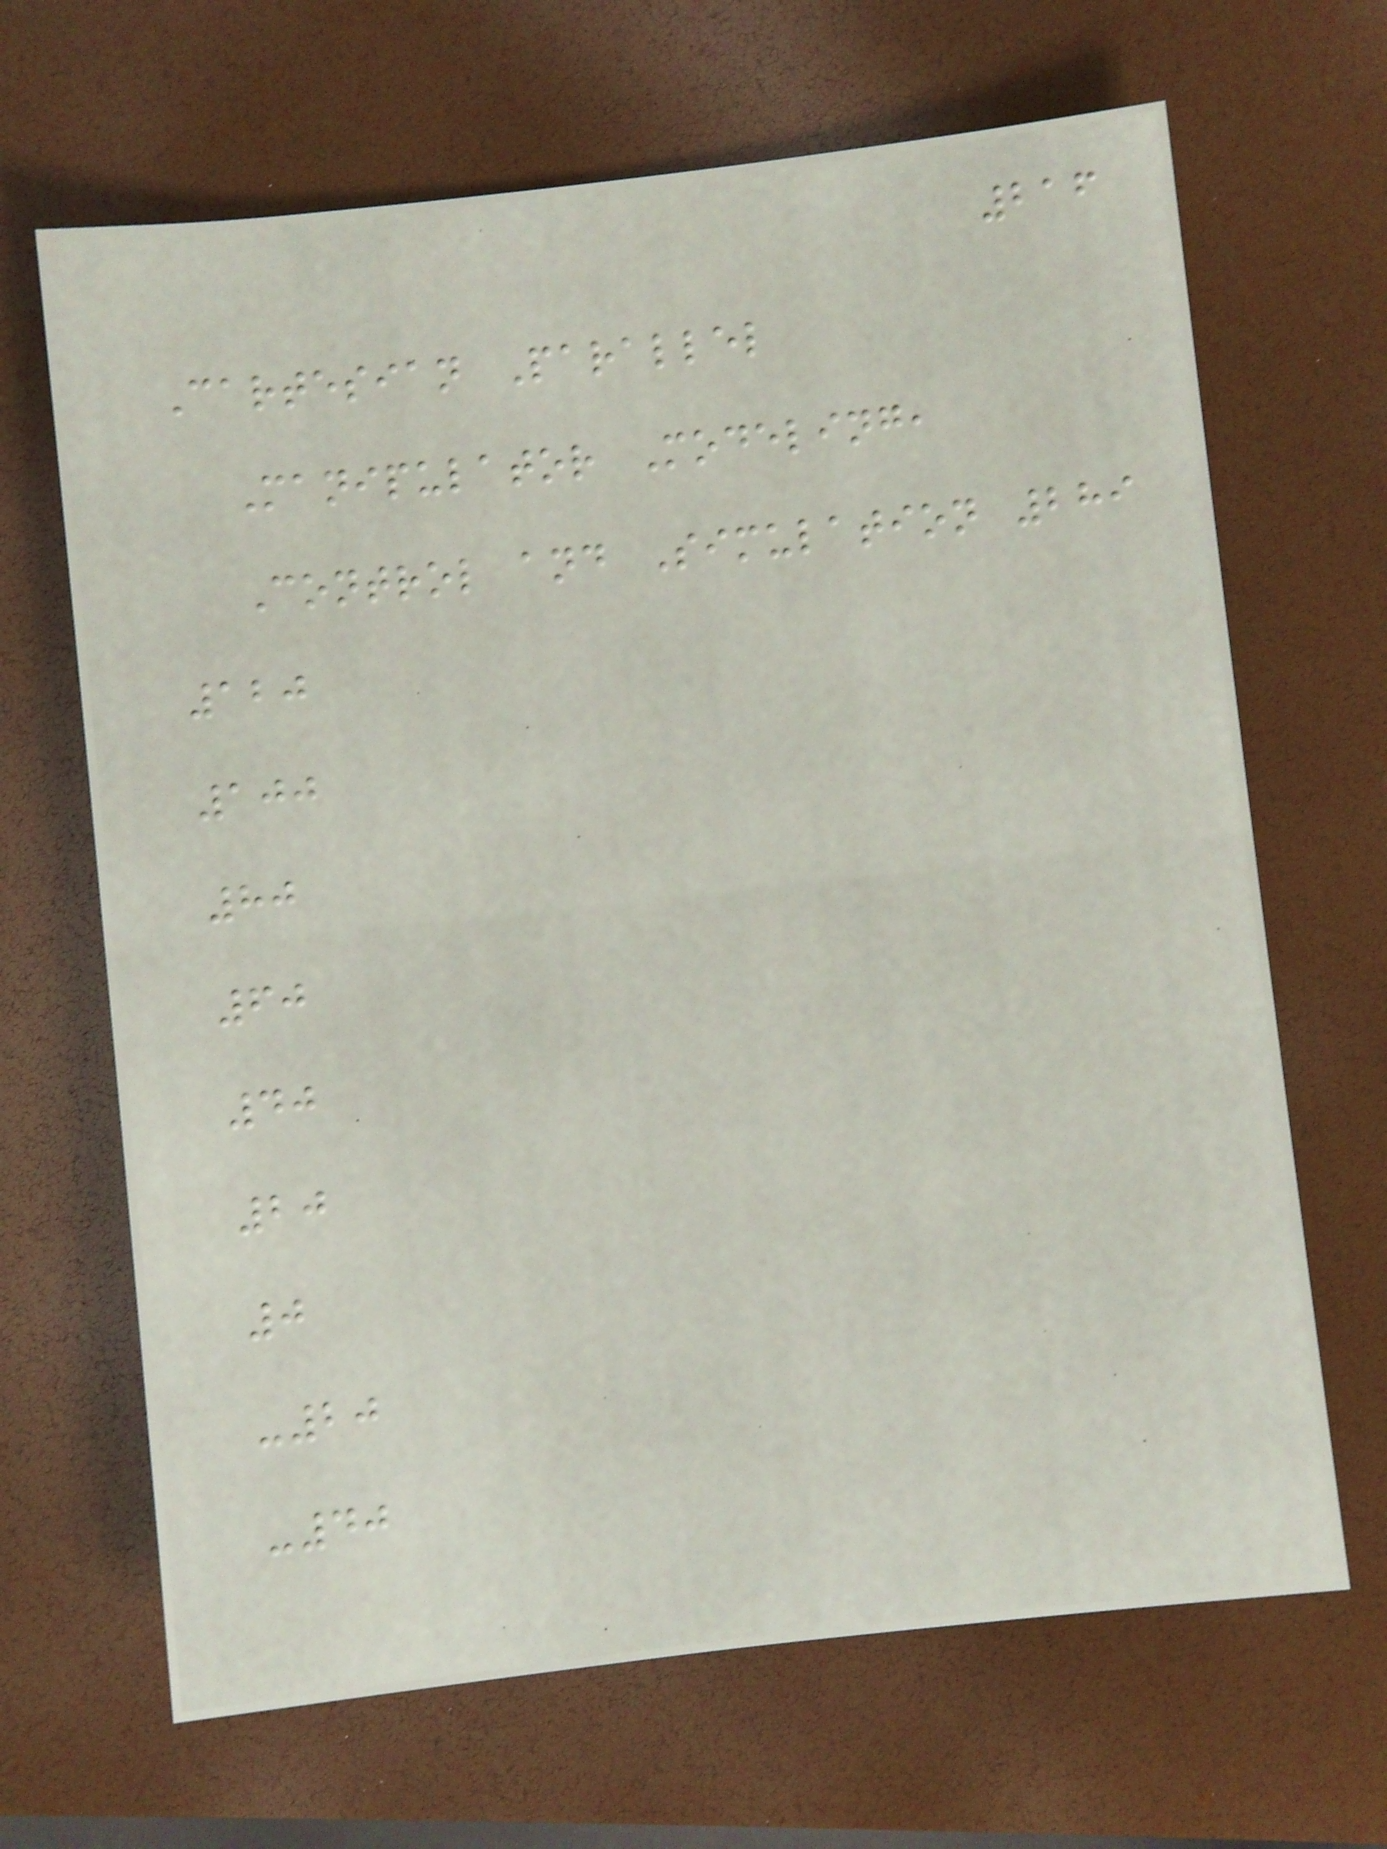216
Cartesian Parallel
Manipulator Modeling,
Control and Simulation 289
120
100
80
60
40
20
0
-20
-40
